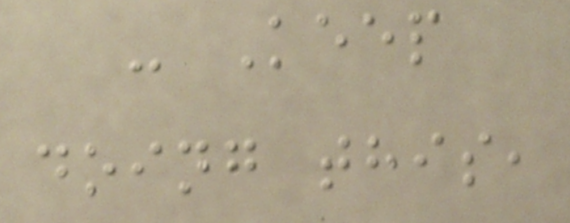- Keep
doing this,
